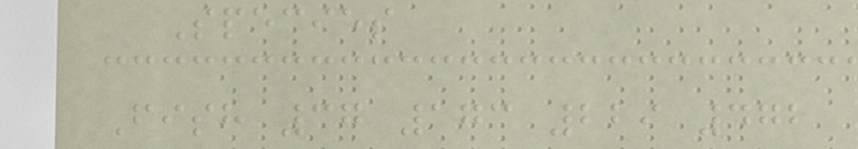Species
Fish 37 173 229 472
